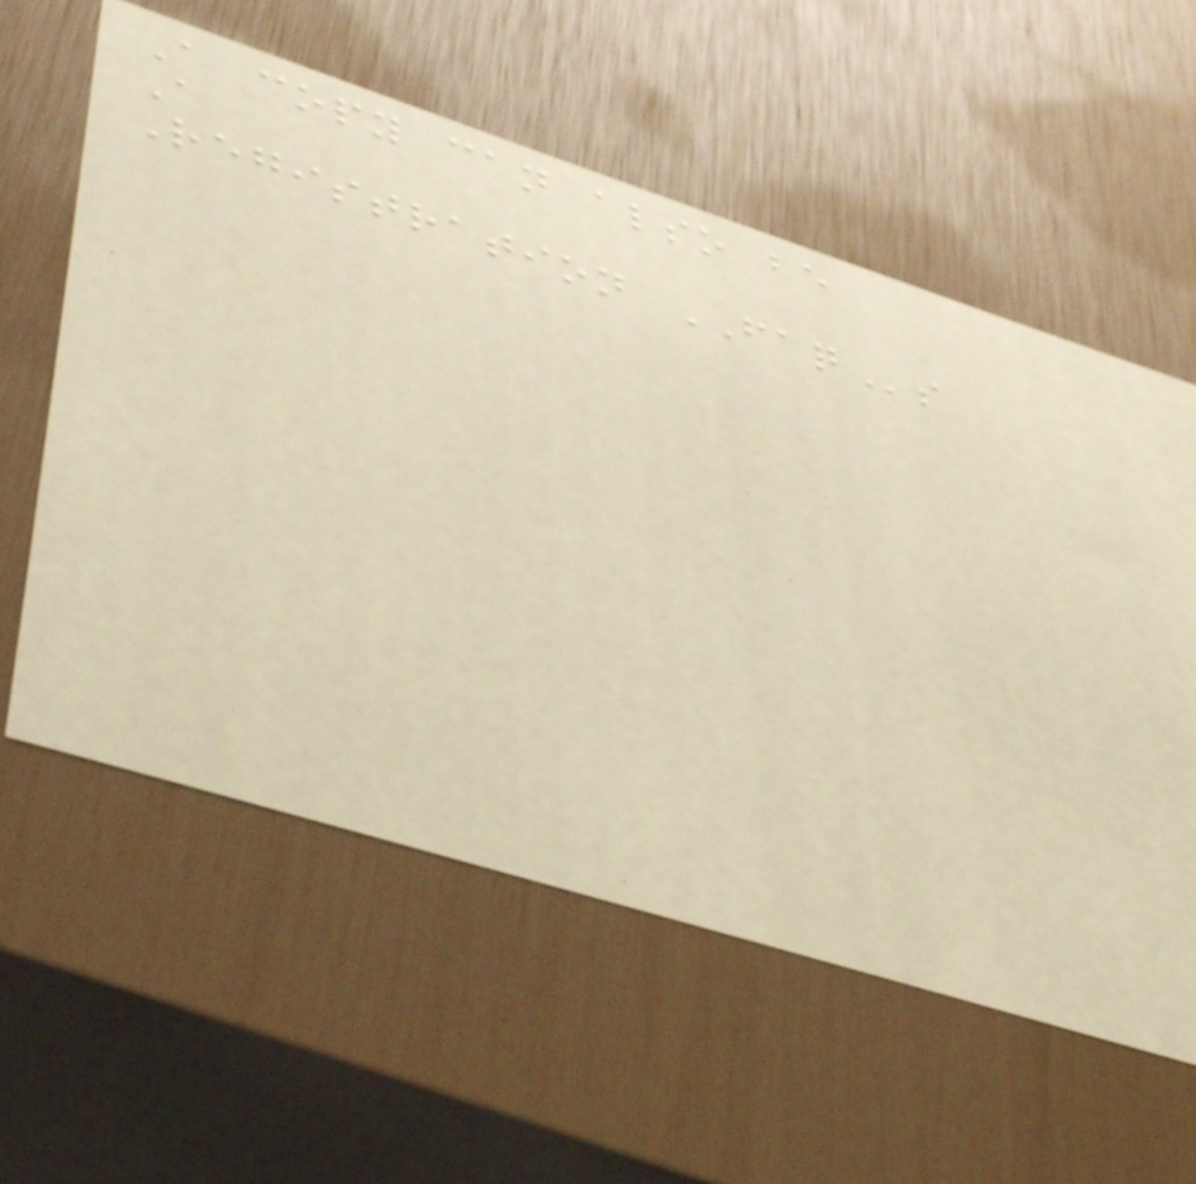A copy can also be
A
Registration FAQs
